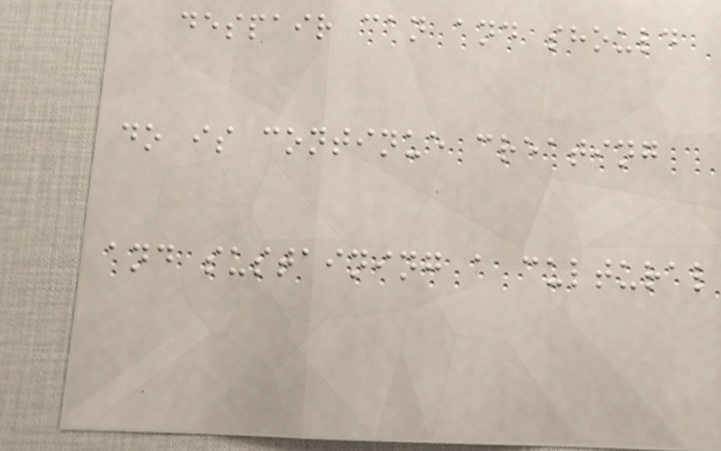despair can and should
do is continue creating
and sustaining a cultural
